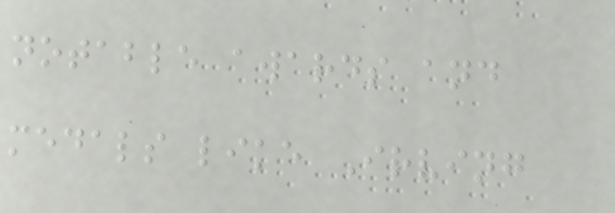notable awards and
medals like Irving
